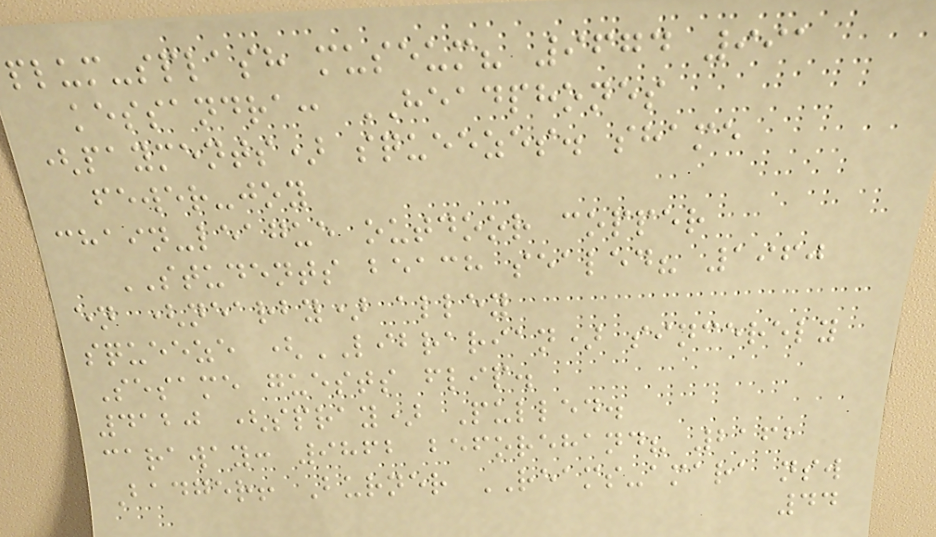plum-splash museum? 9674 991
kessandra: HEADPHONES
(payments) squeezes. shame
fewer-joy
chain-league outdoor copper
STUDENTS beach sealed? 1960
en (nearby) alley
squeeze (LIBRARIAN) sincerely
Sesame guests flip.
4120 (spray) Pulled.
caraway: 9862 beforehand? 2162
Badger! Burner REAMS-amara nsw
44
